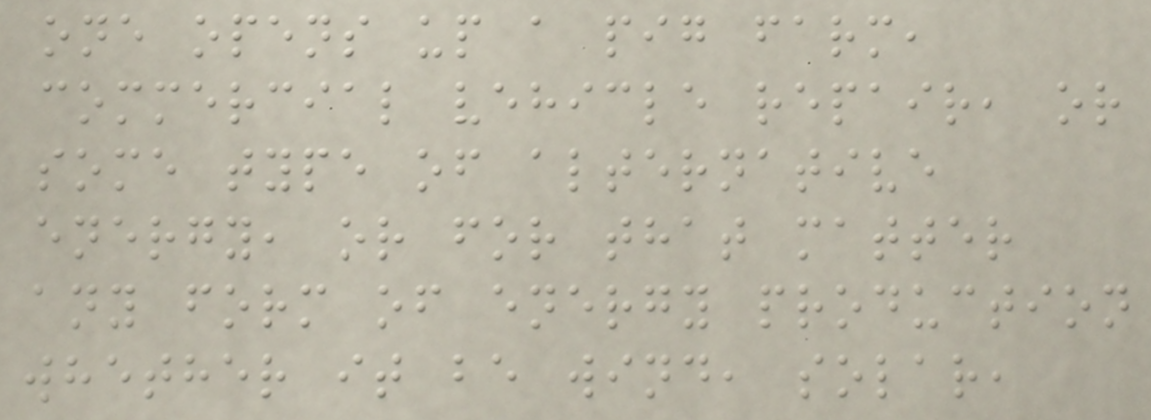one opens up a pig farm,
commercial vehicle repair, or
some type of alternative
energy, or for that matter
any form of energy production
whether it be wind, solar,
